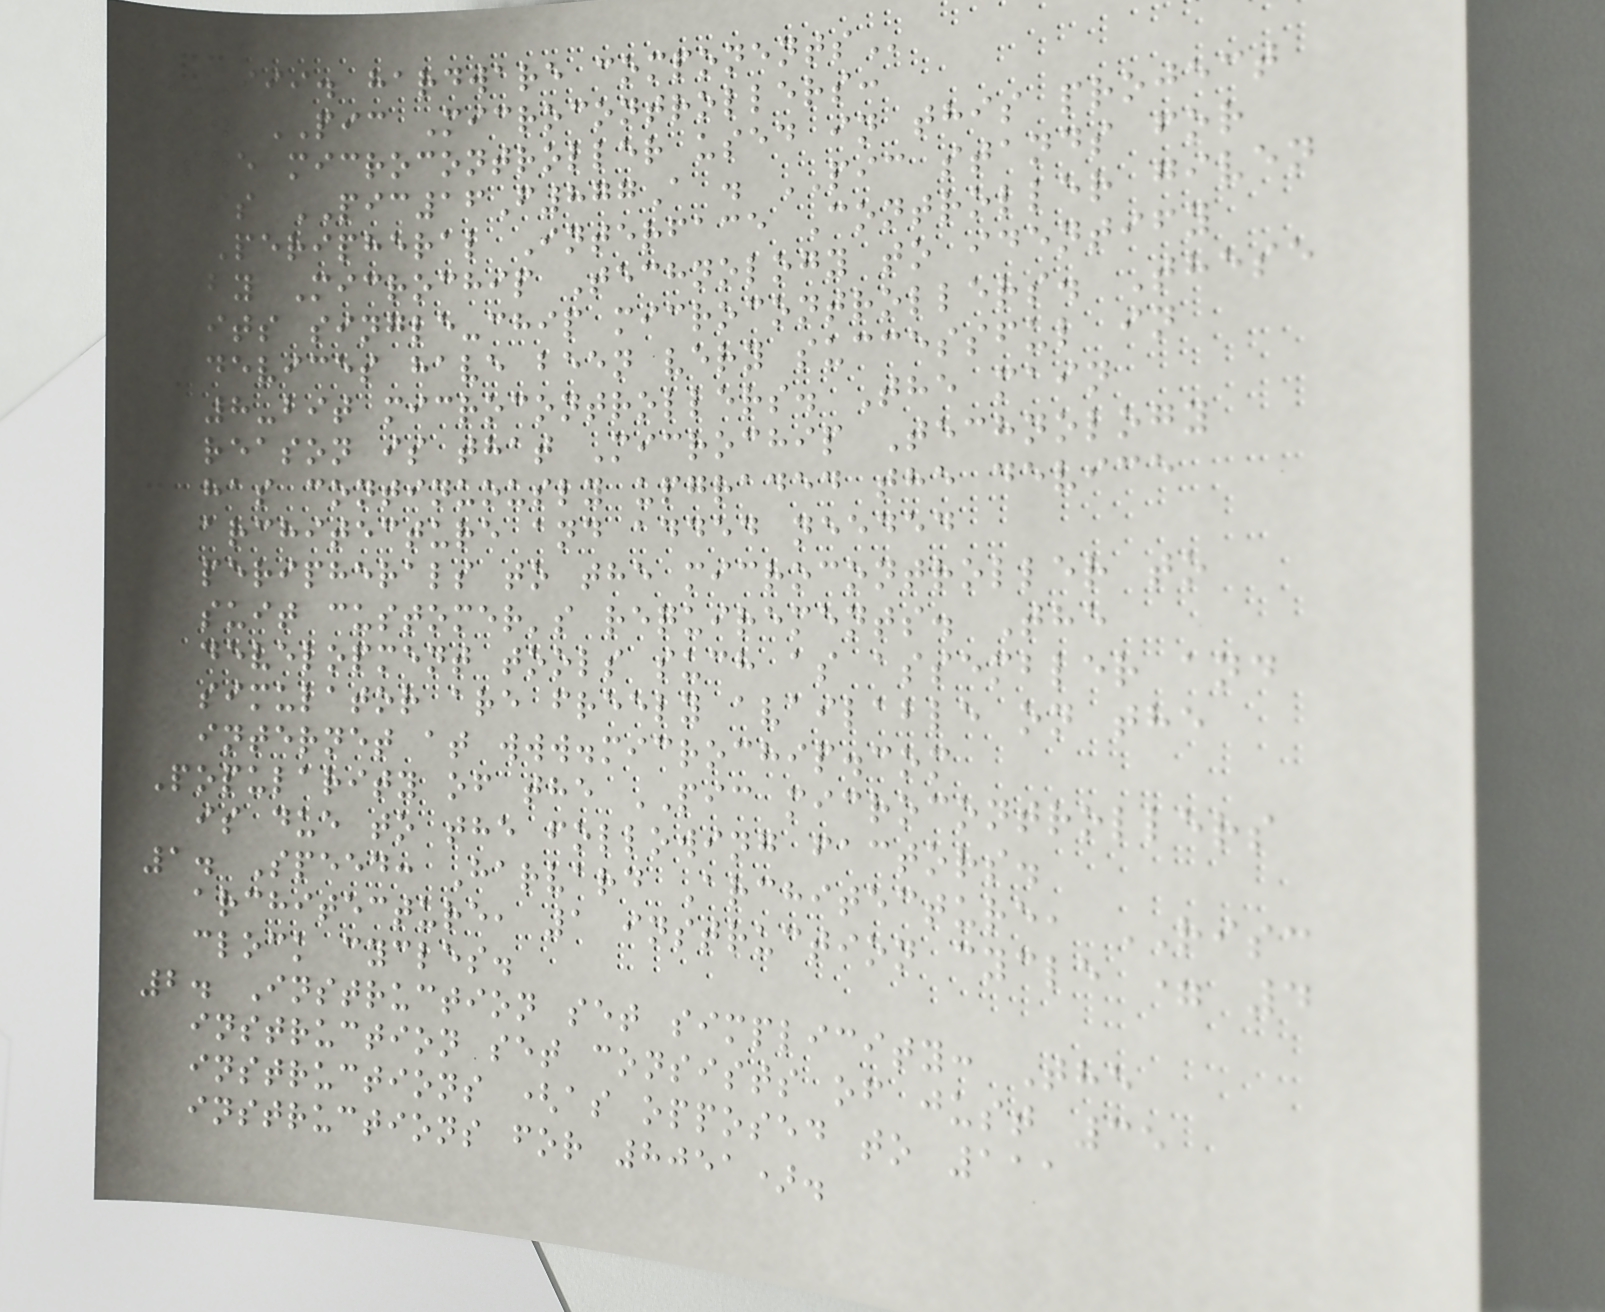III. HARDWARE COMPONENTS
A. PIC Microcontrollers:
The microcontroller used in this project
is PIC16F877A . PIC stands for
Peripheral Interface Controller given
by Microchip Technology to identify
its single-chip microcontrollers. These
devices have been very successful in
8-bit microcontrollers. The main
reason is that Microchip Technology
has continuously upgraded the device
architecture and added needed
peripherals to the microcontroller to
suit customer's requirements. The
development tools such as assembler and
simulator are freely available on the
internet at www.microchip.com
Popularity of the PIC microcontrollers
is due to the following factors.
1. Speed: Harvard Architecture, RISC
architecture, 1 instruction cycle = 4
clock cycles.
2. Instruction set simplicity: The
instruction set consists of just 35
instructions (as opposed to 111
instructions for 8051).
